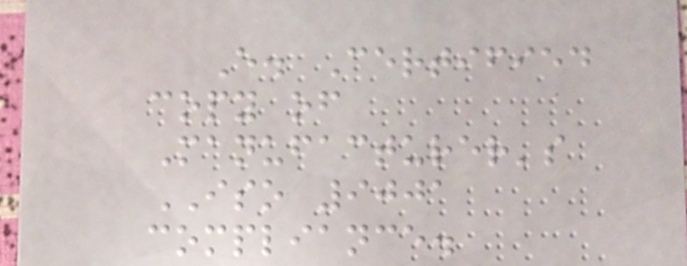E. Certified
copy of
Manufacturer's
ISO 9001
compliance.
